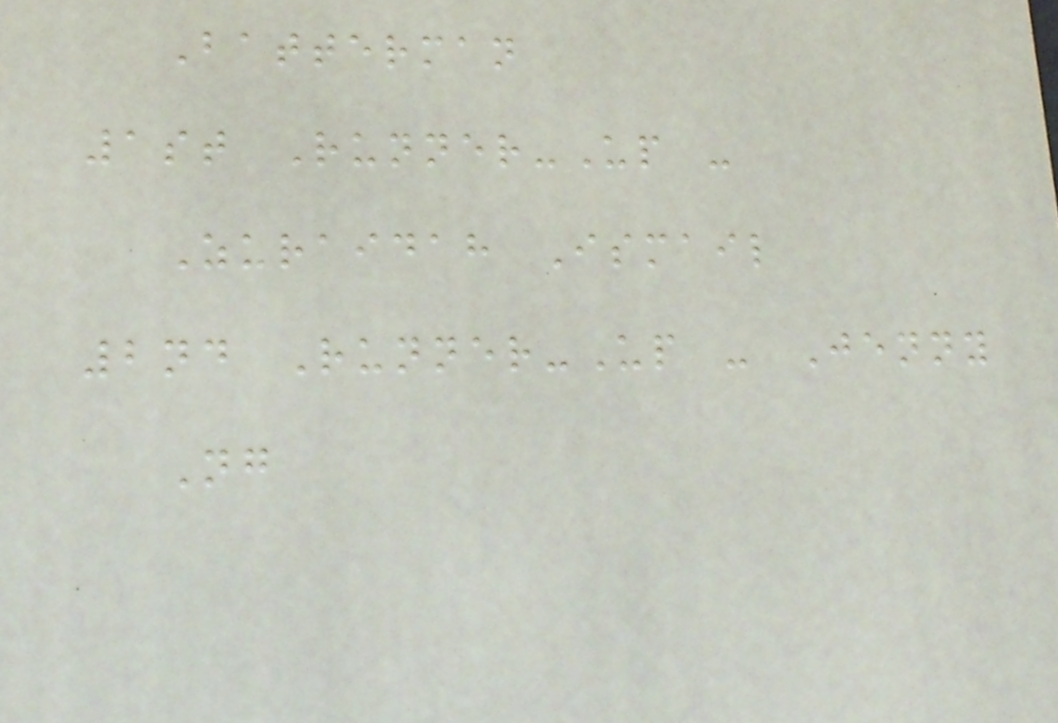Batterman
1st Runner-Up -
Zuraidah Ismail
2nd Runner-Up - Jenny
Ng
